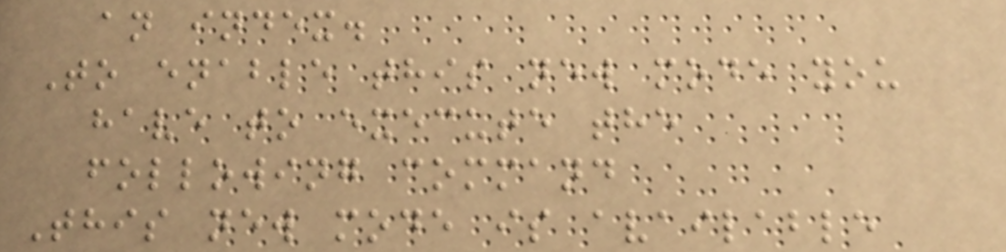an index.
To enable this new mode you
have to execute the
following command
This new mode is available
